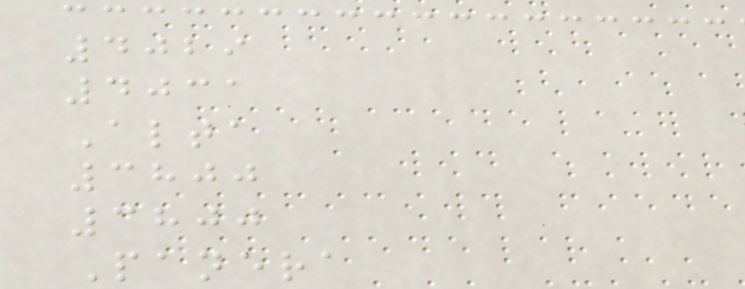4029
4031
Alta
3800
3800
Panera
